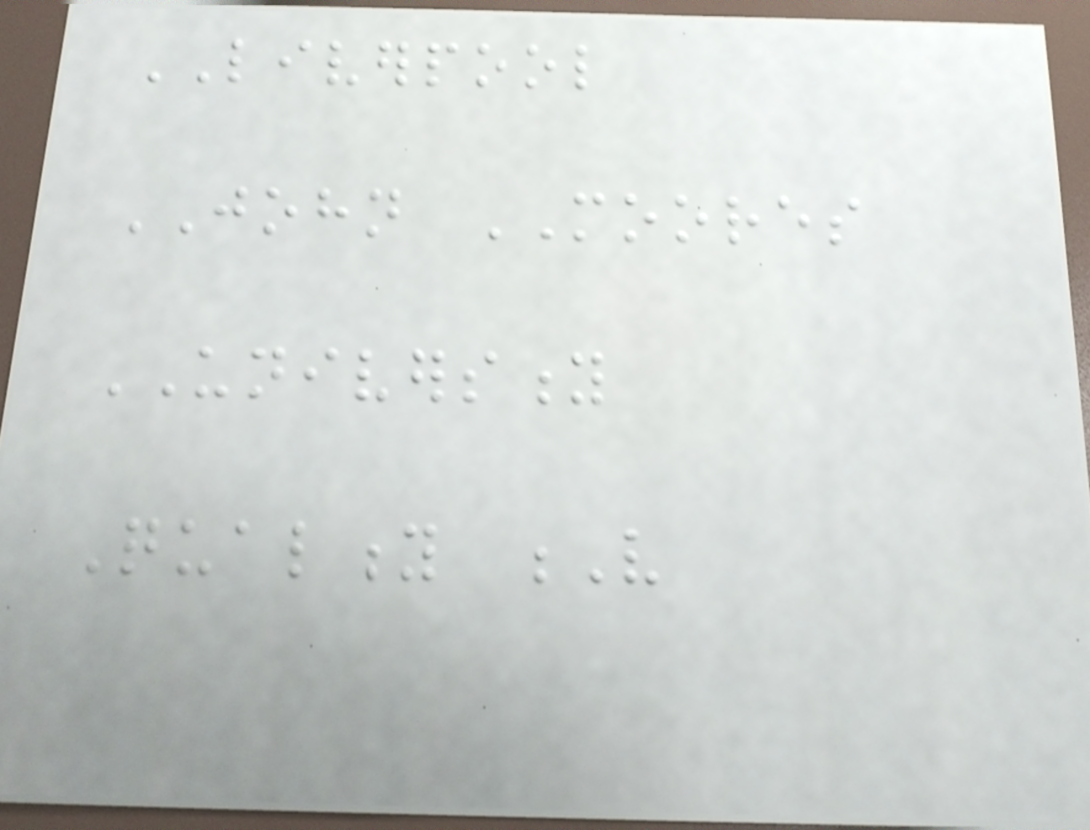LIVERPOOL
JOHN MOORES
UNIVERSITY
Quality V
